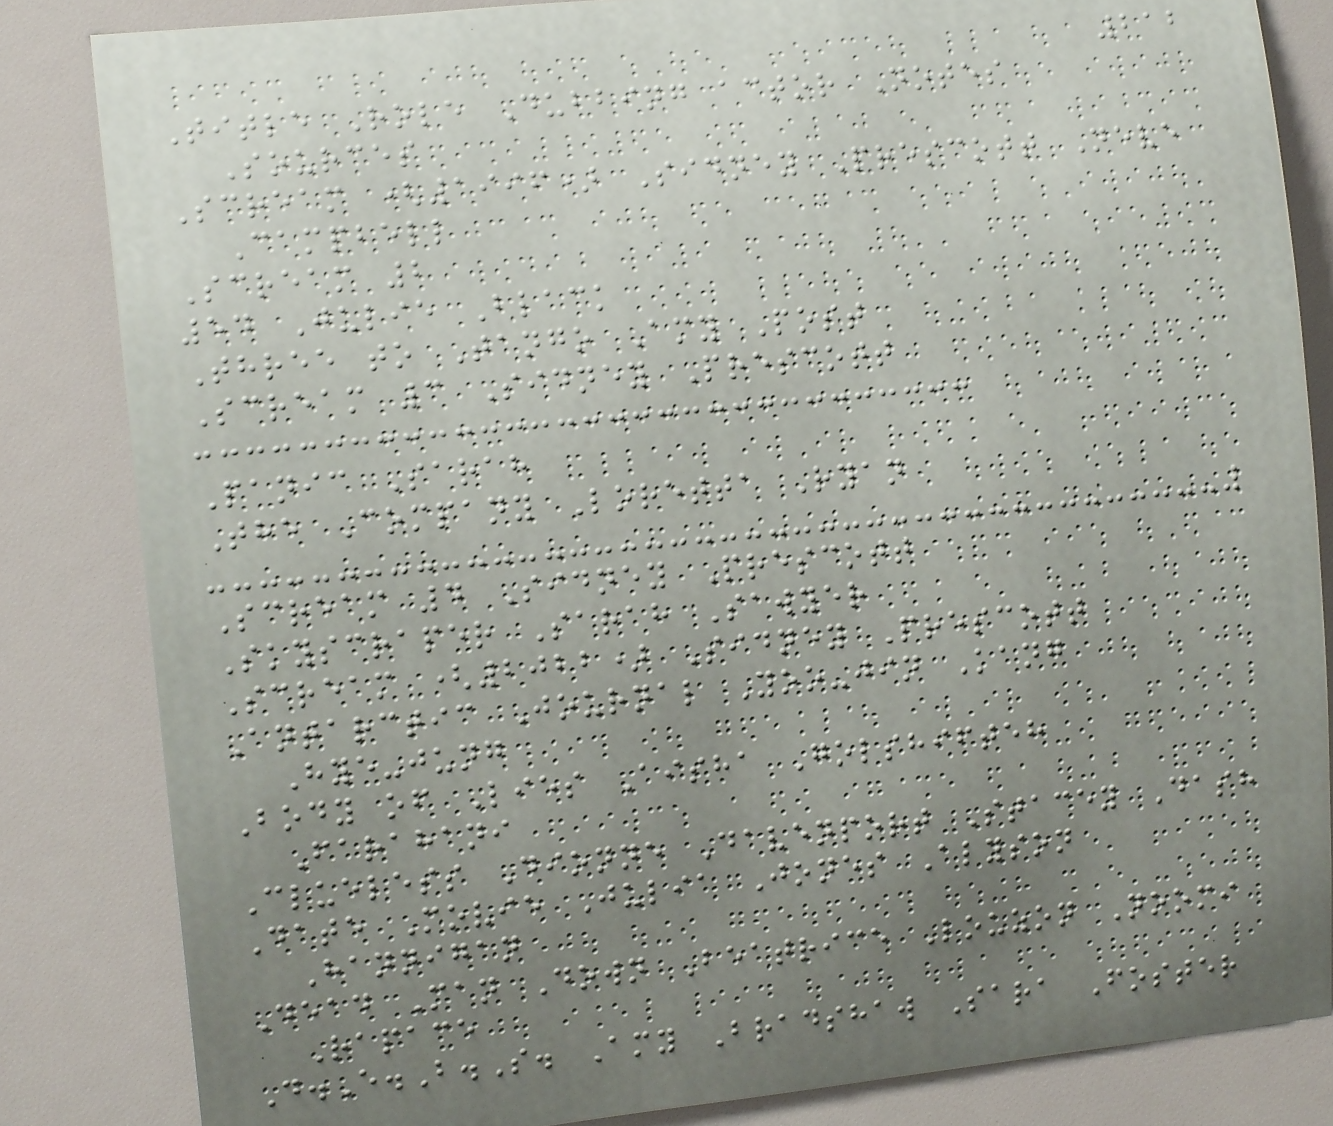212
Title Role Dubbing actor Notes
Sources
Scream (1996) Sidney Prescott Neve
Campbell
Scream 2
54 Julie Black
Three to Tango Amy Post
Scream 3 Sidney Prescott
Panic Sarah
The Company Loretta Ryan
Scream 4 Sidney Prescott
Skyscraper Sarah Sawyer
Scream (2022) Sidney Prescott
Antarctic Journal Yoo-jin Kang
Hye-jung
Body of Lies Aisha Golshifteh
Farahani
Clueless Dionne Davenport Stacey Dash
Date Movie Julia Jones Alyson
Hannigan
Dead Man Down Beatrice Louzon Noomi
Rapace
D.E.B.S. Amy Bradshaw Sara Foster
